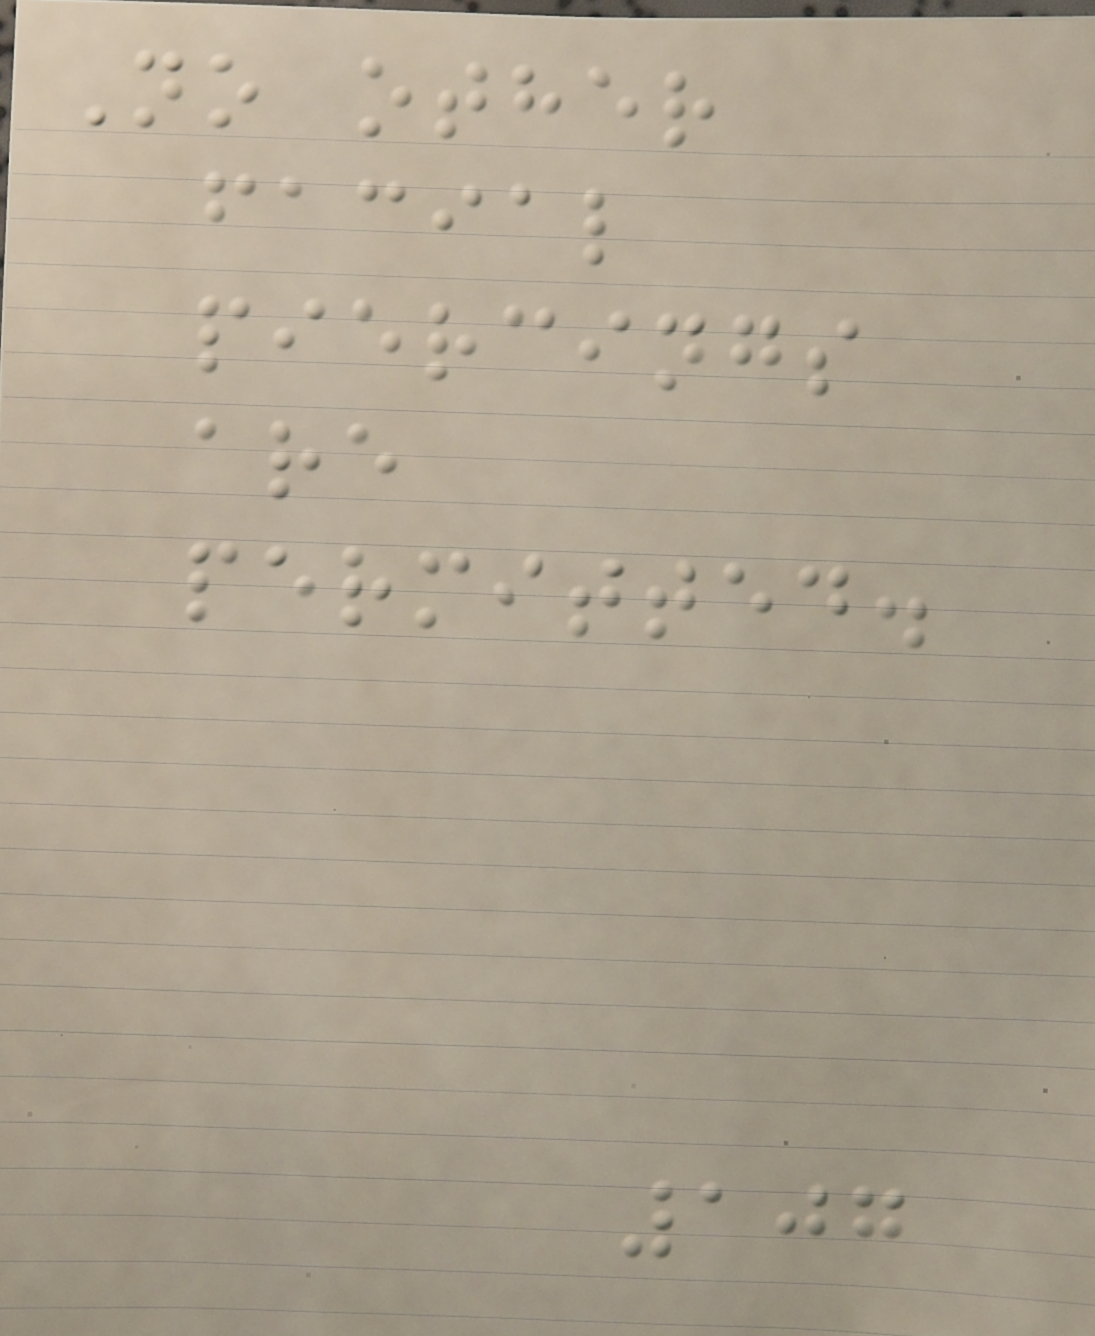No other
facial
piercings
are
permitted.
107
